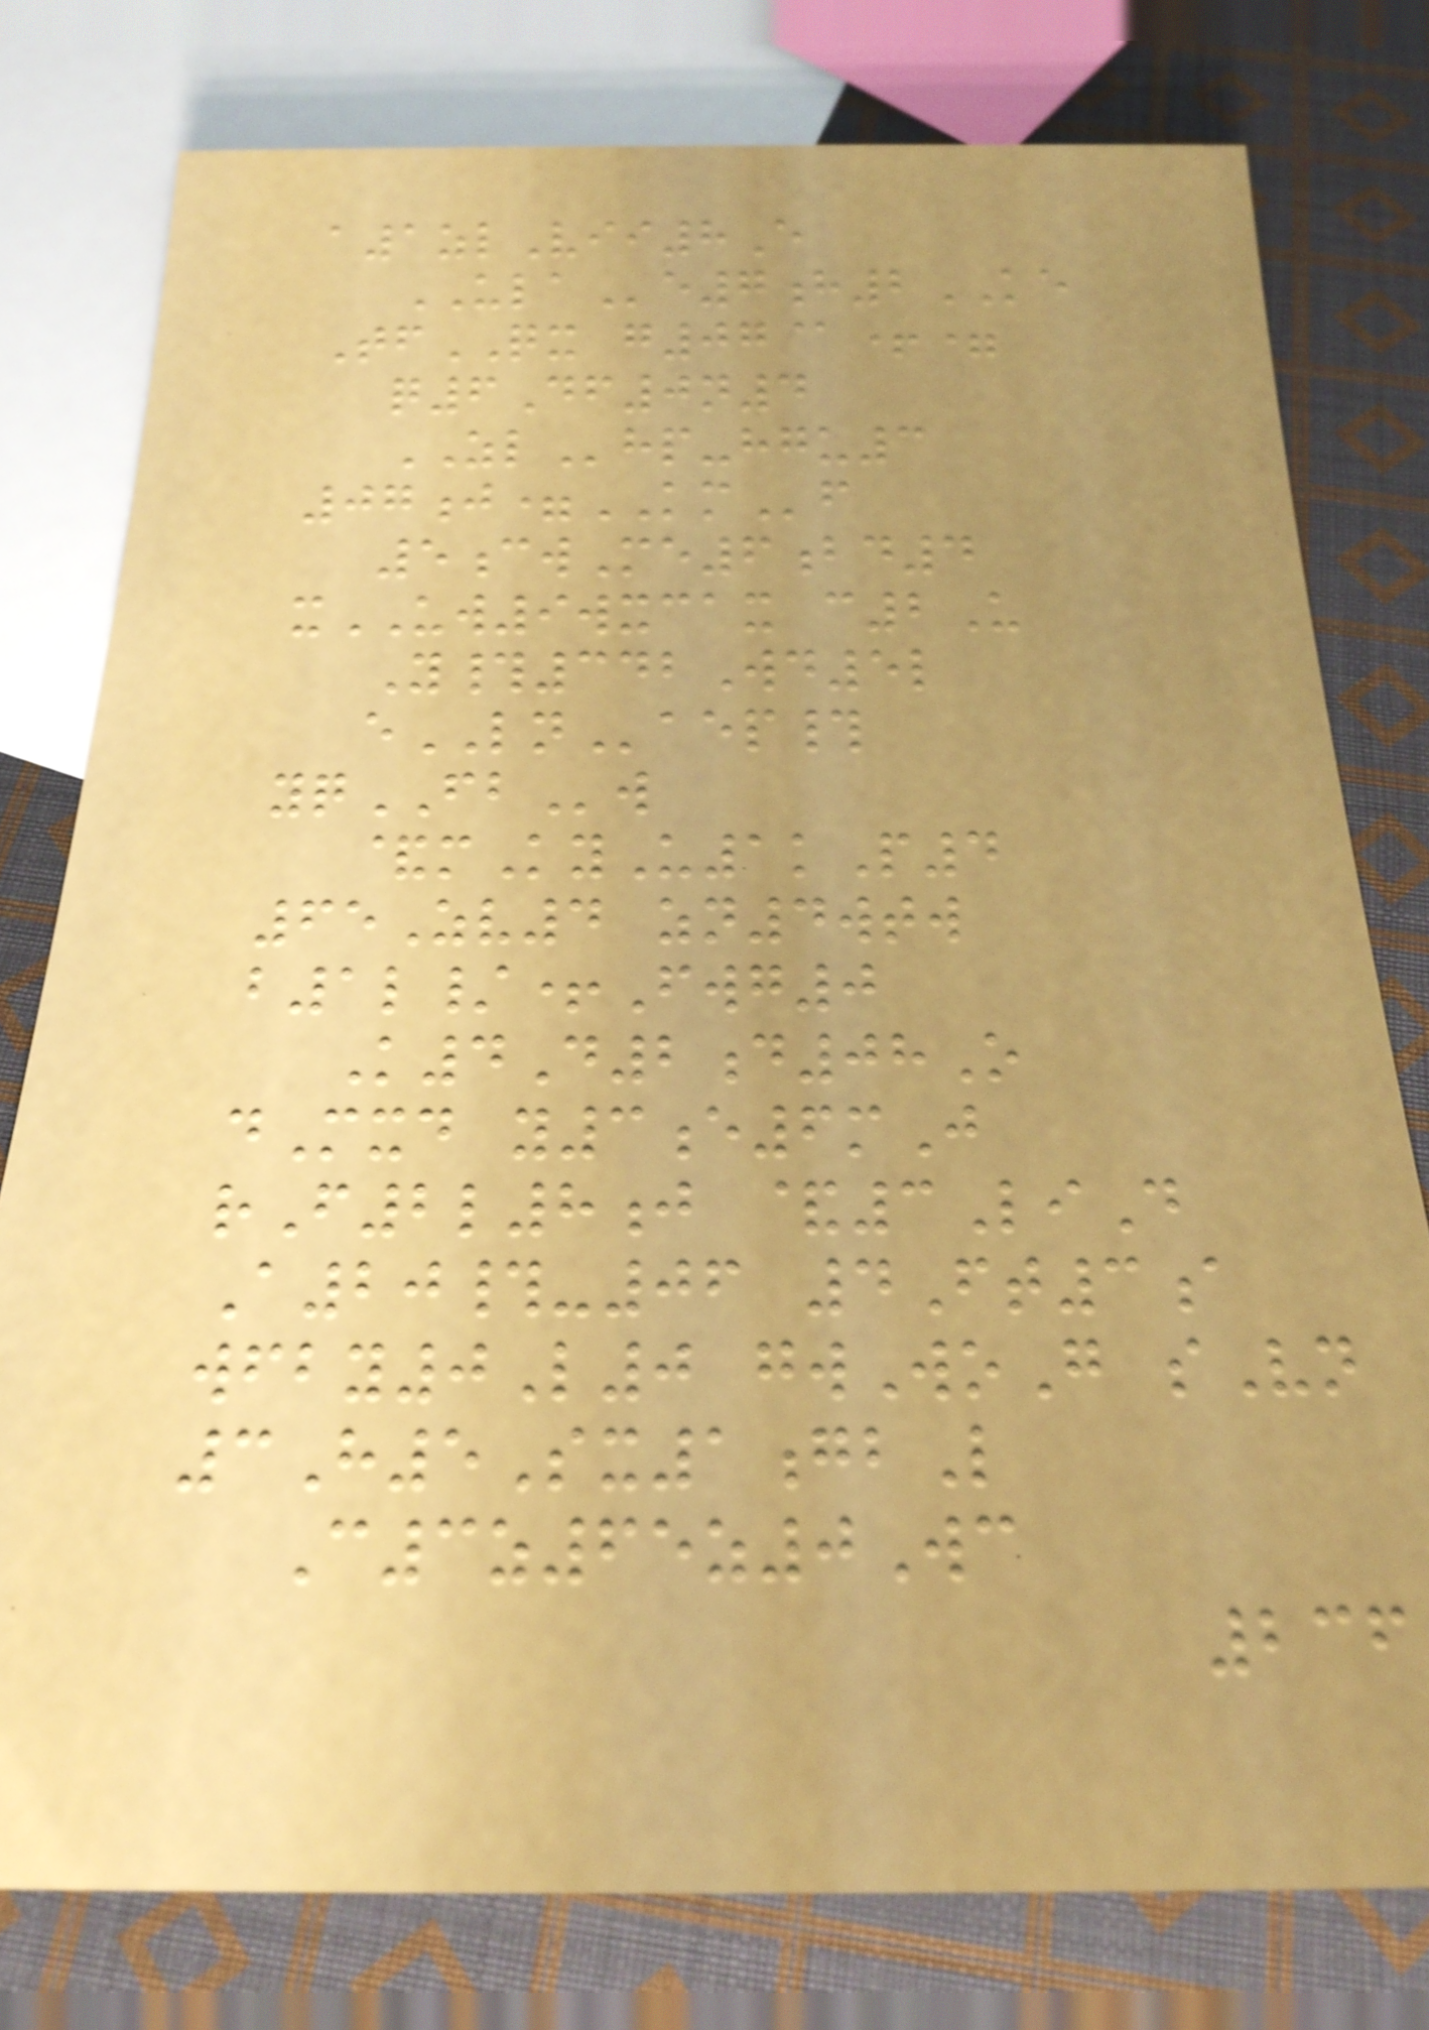a1zlVii8E
ULAe7h2KE
TfQX g07@+=
q6Df0n4
ZLhp-hgu3
07j=KMf
5cwMe6bd4
xUW9wxcax c2U
Y#342Wd5l
eLNaep#
yqFBw
&mKyU1kP4
65Zv4 zn4wtw
b1l/+Fwg0
K4D2d08O
dMxd y3e6mJ
rF2l8j &3LiD
A20#-06 4Ft3a
wfby0L0 gwWoG sVn
3H5Sx1gbL
C3z65z0Wc
236
